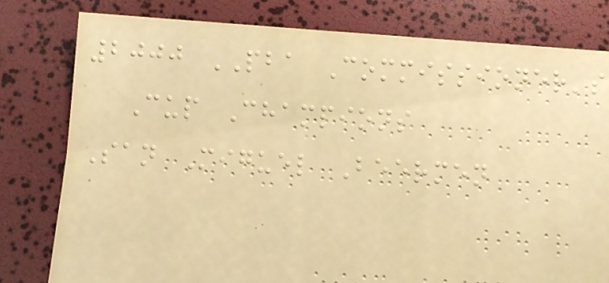2000 PBA Commissioner's
Cup Champions
San Miguel Beermen
